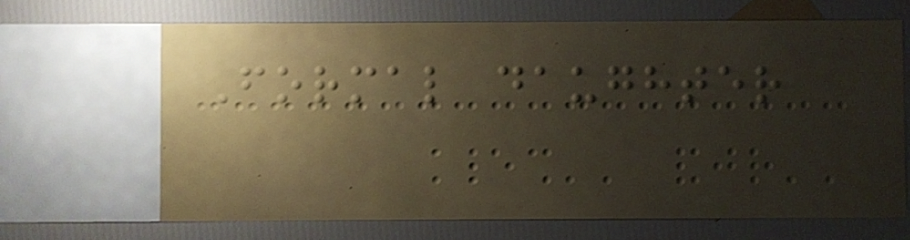Formal daughter
